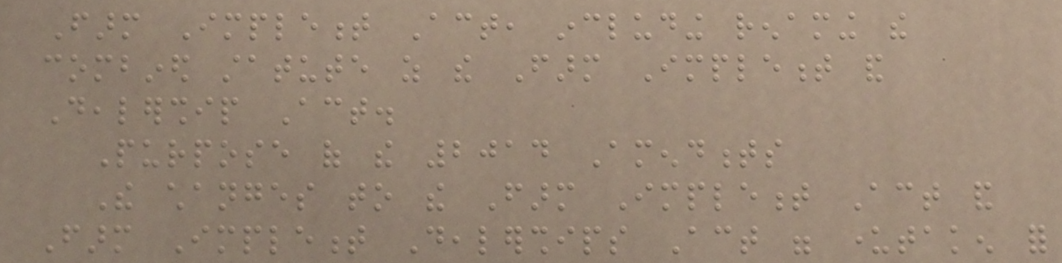Farm Implement Act, including renaming the
combined statute as the Farm Implement and
Dealership Act.
Purpose of the 2014 Amendments
The changes to the Farm Implement Act and
Farm Implement Dealerships Act were undertaken for
